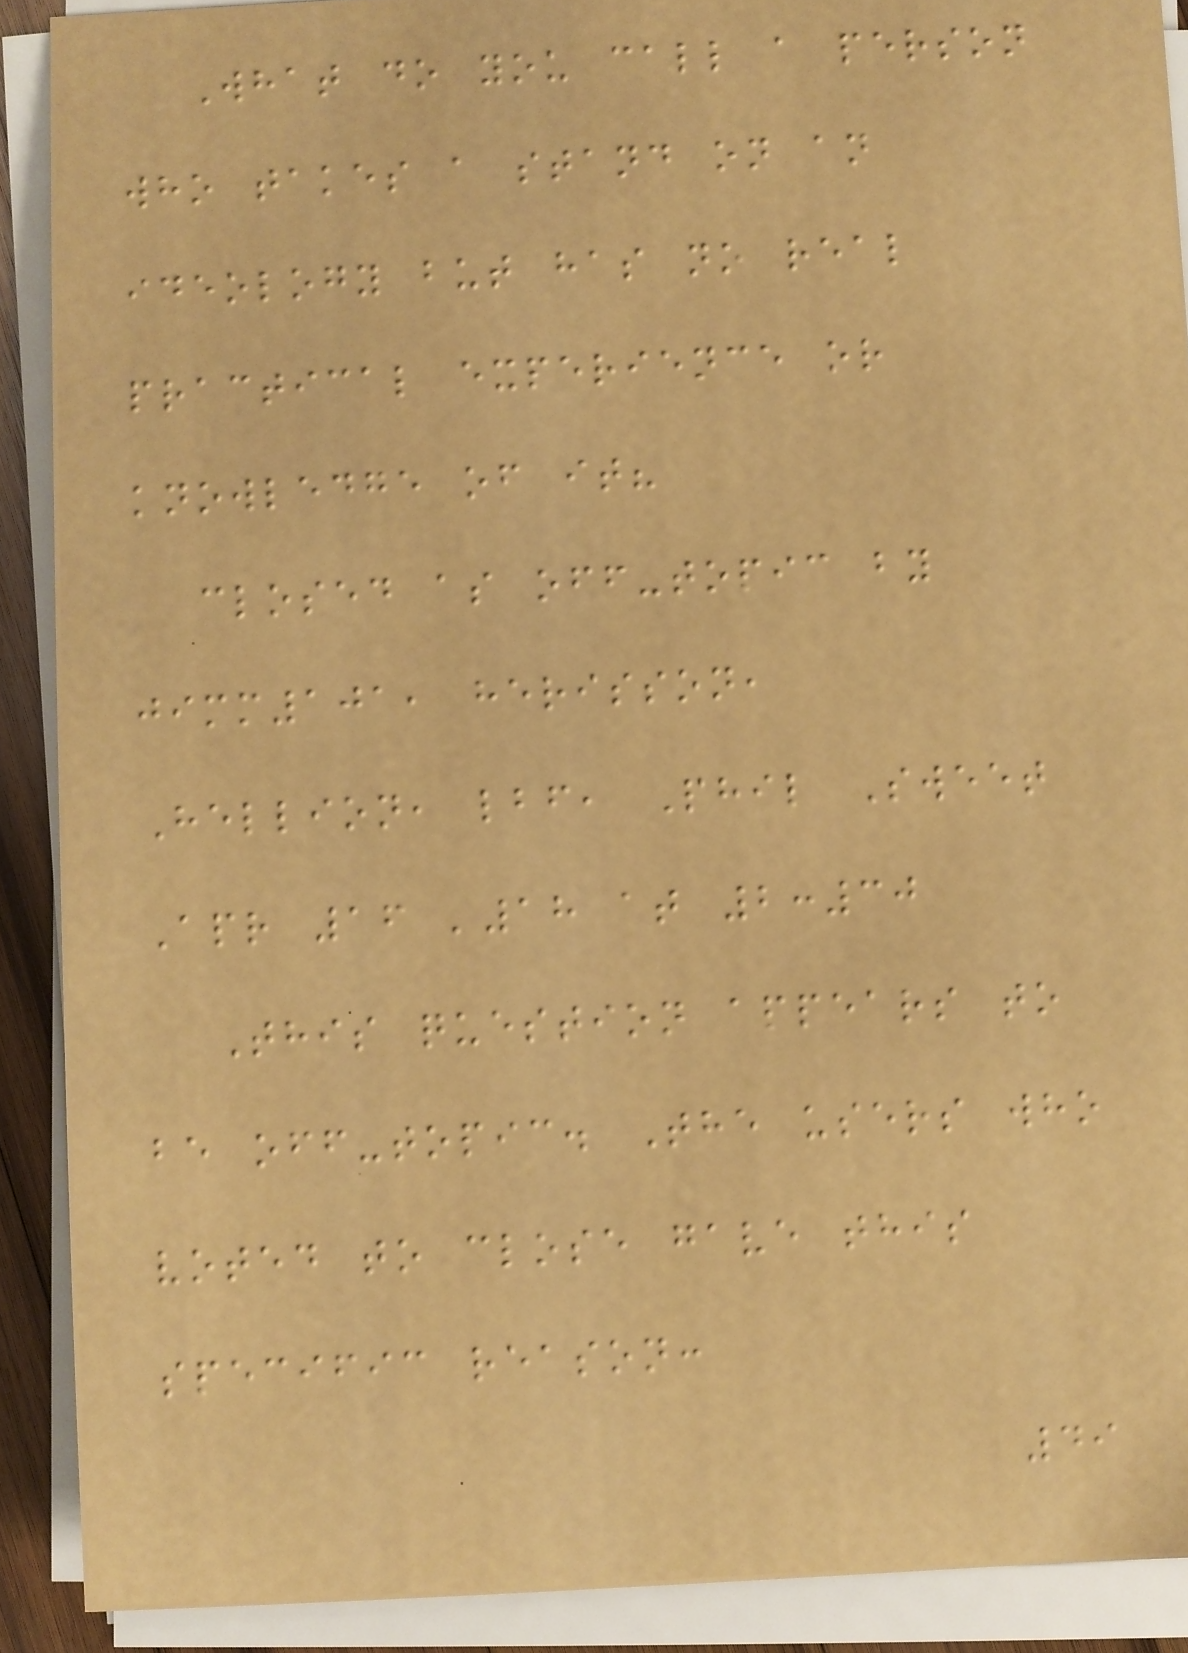What do you call a person
who takes a stand on an
ideology but has no real
practical experience or
knowledge of it?
closed as off-topic by
jimm101, herisson,
Hellion, lbf, Phil Sweet
Apr 16 '18 at 2:30
This question appears to
be off-topic. The users who
voted to close gave this
specific reason:
49
